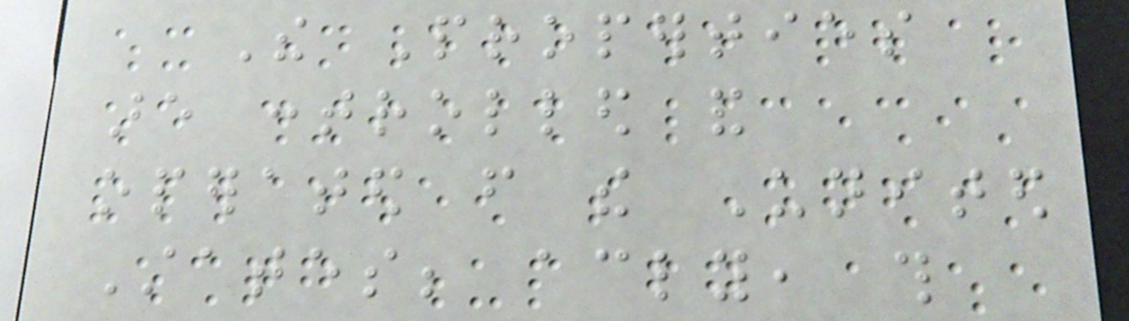The Properties
are controlled and
operated from the United
States; accordingly, this
